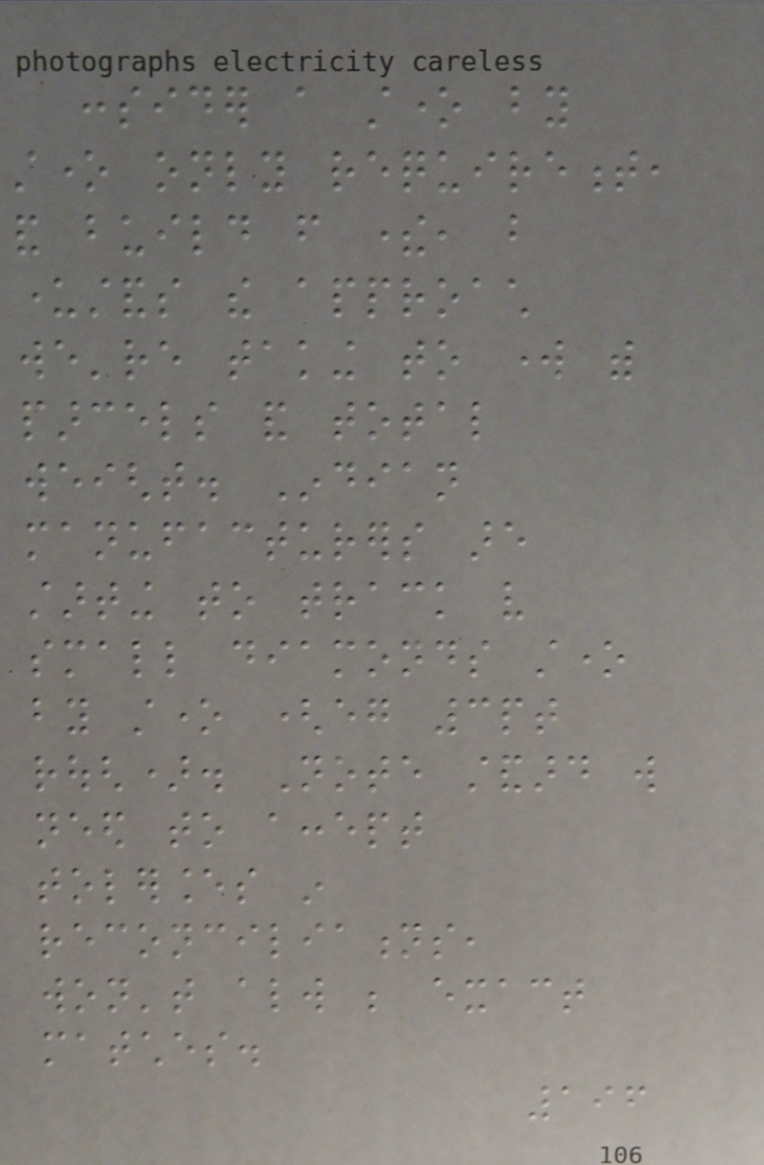consider a stone by
stone only requirement,
and build from there, but
understands the approach
we're taking to work with
parcels and total
weight. Indian
manufacturers are
starting to track very
small diamonds stone
by stone (eg 3pt
rough). Note standard will
need to accept
tolerances in
reconciliations,
won't always be exact
matches.
196
